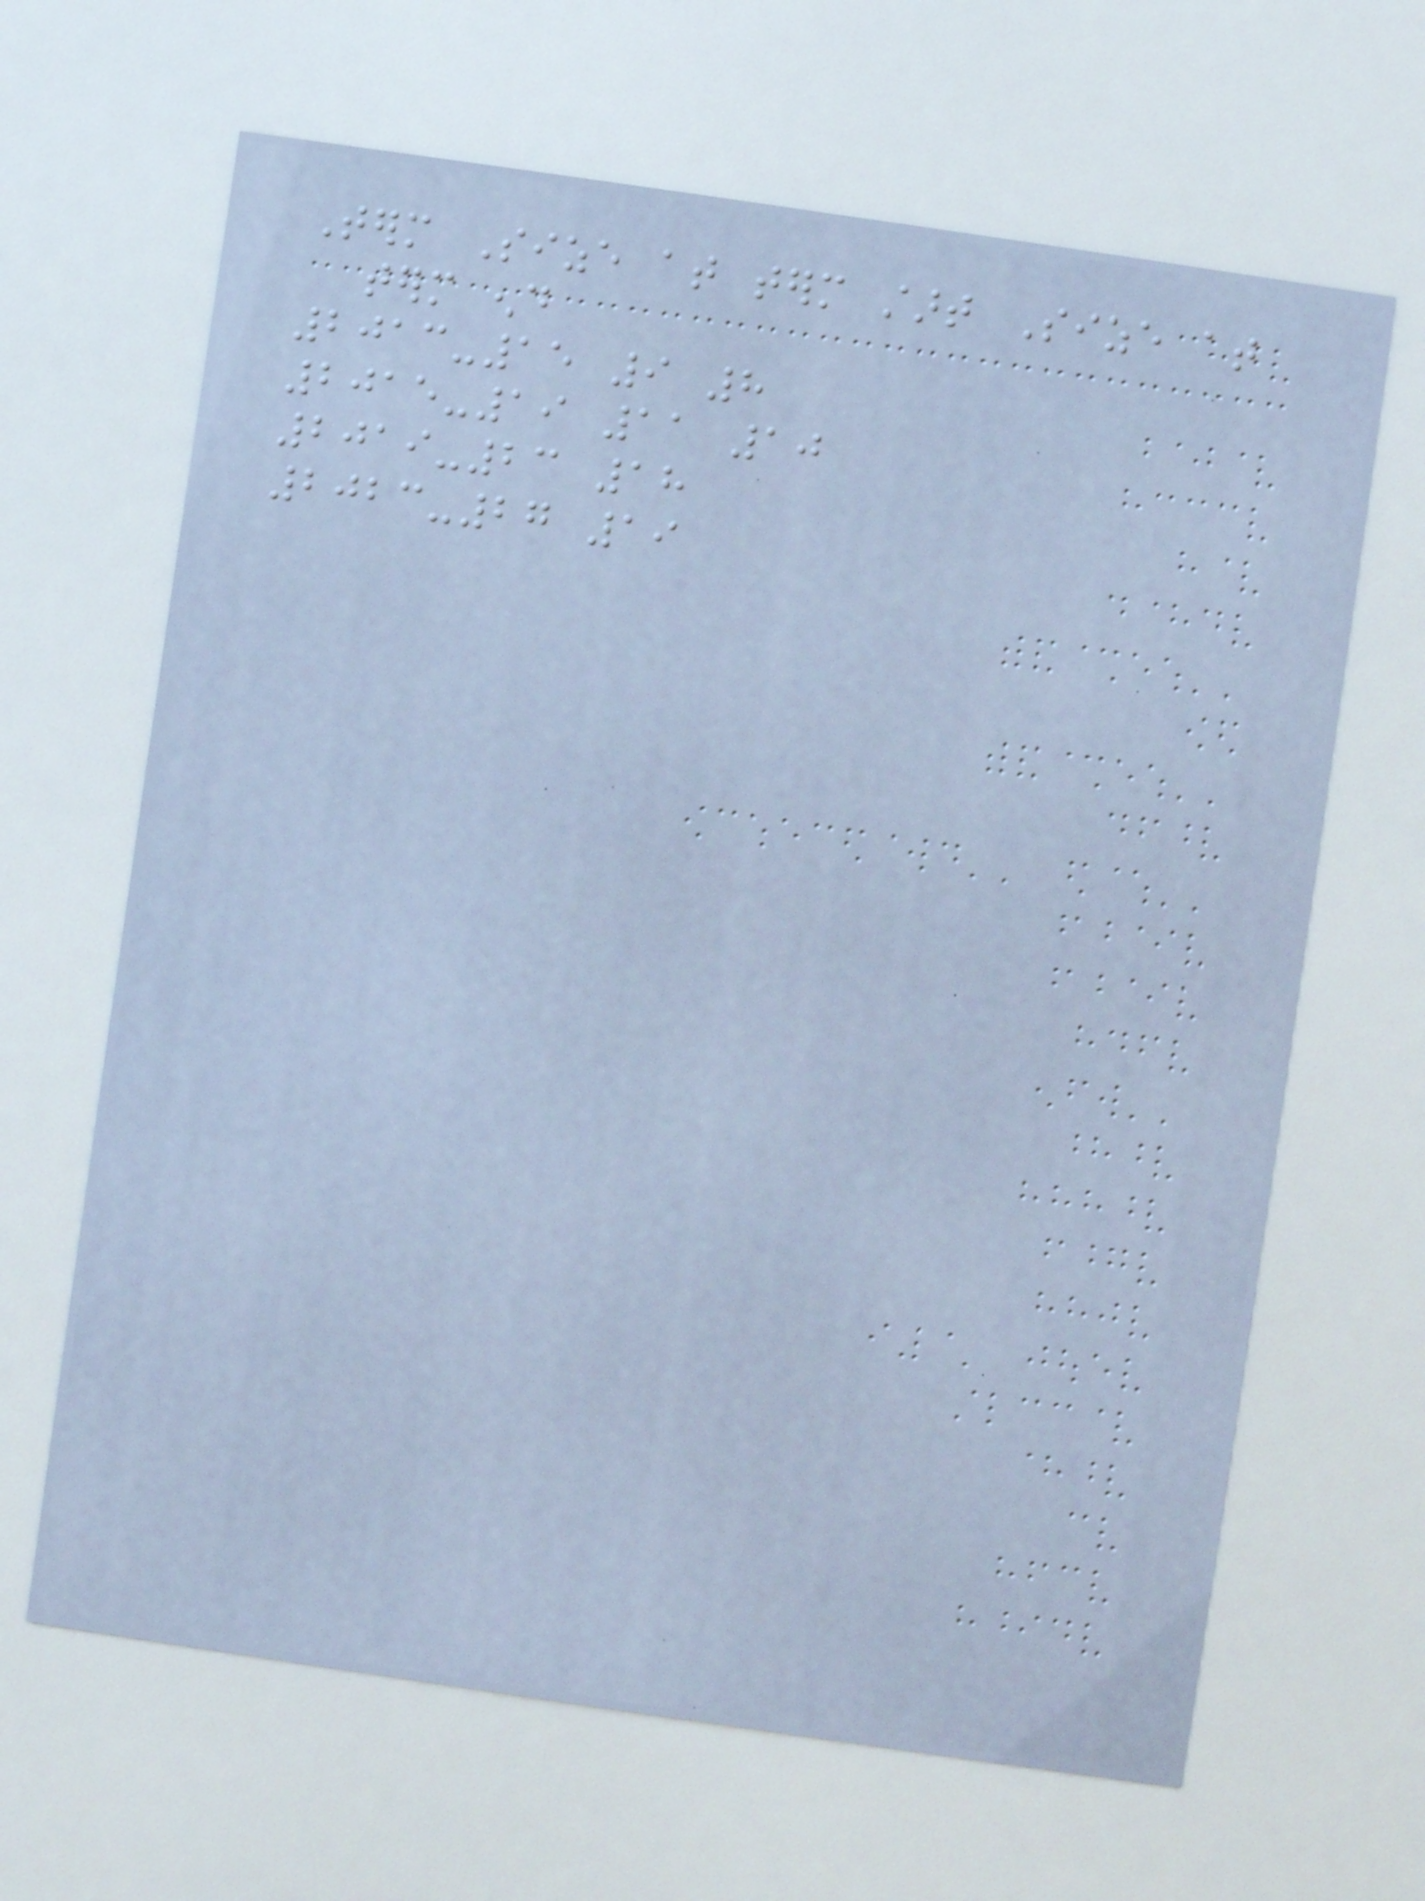Term Size at term start Size at
term end
2013-15 9 8
2015-19 11 10
2019-23 18
2023-27 19
